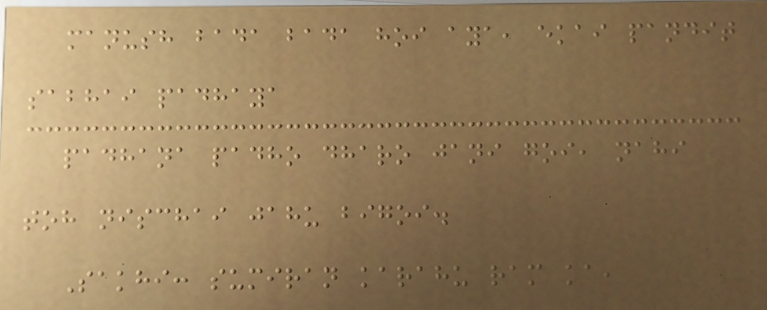manush bada bada hoi aya, ekai pandit
sabhai padhaya
padhana padho dharo jani goi, nahi
toh nischai jahu bigoi.
Sakhi: sumiran karahu ram ka,
